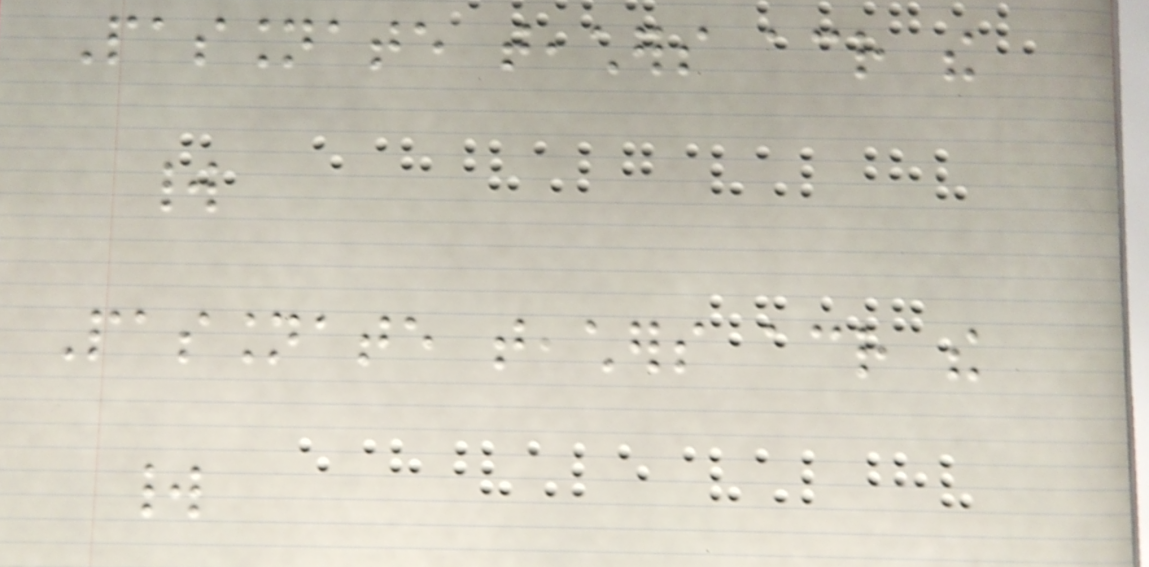Passionate teachers across the
world
Passionate teachers across the
world
